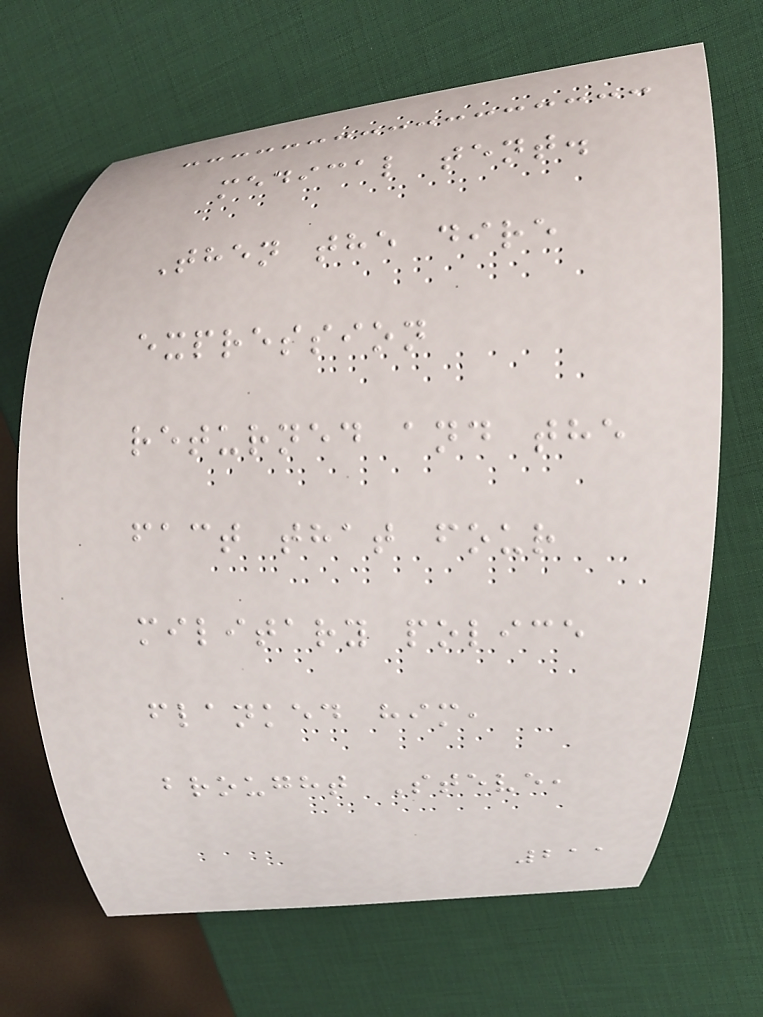medical tent.
Then the dire
expression
returned and the
fact that four
military police
flanked him,
brought Steve,
211
